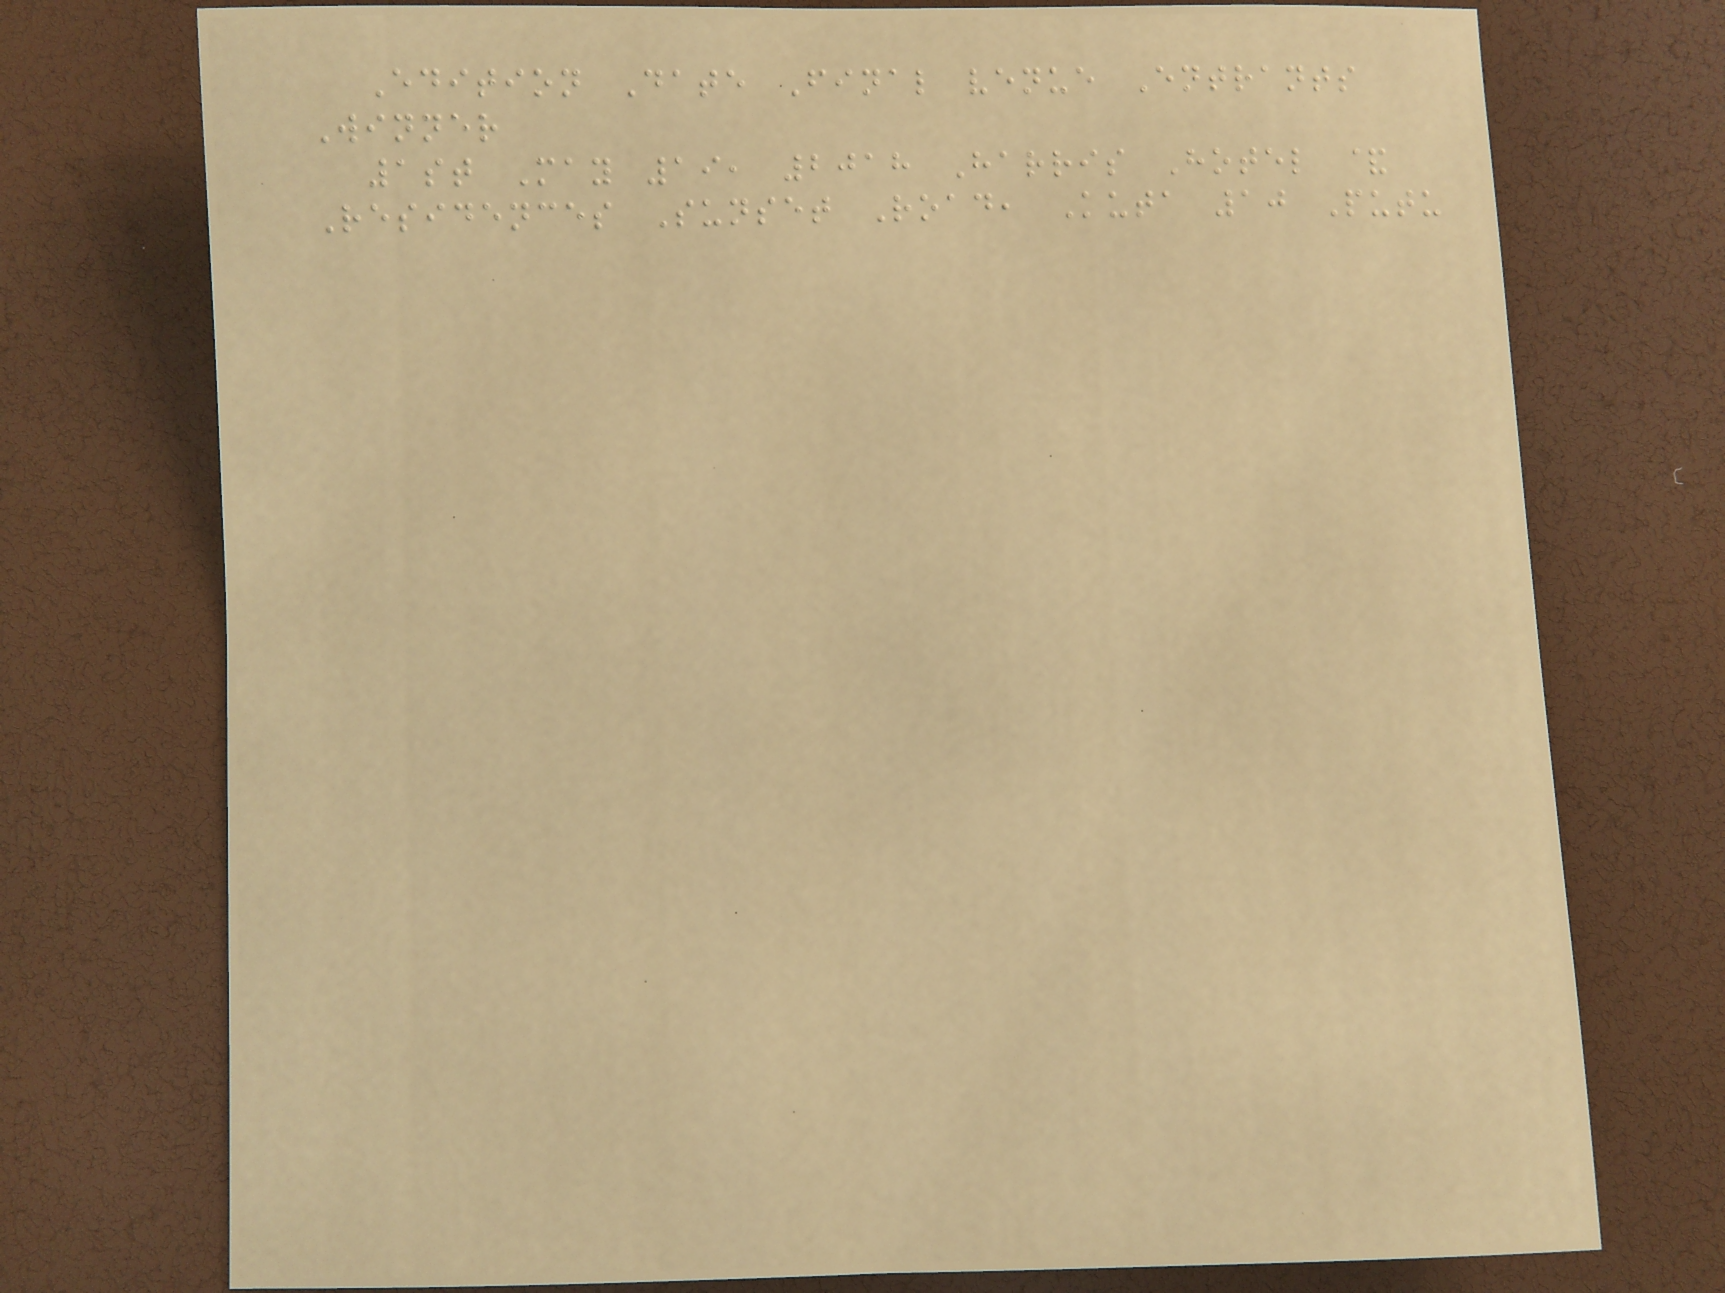Edition Date Final venue Entrants
Winner
1st May 19, 2018 Harris Hotel &
Residences Sunset Road, Kuta 10 Putu
